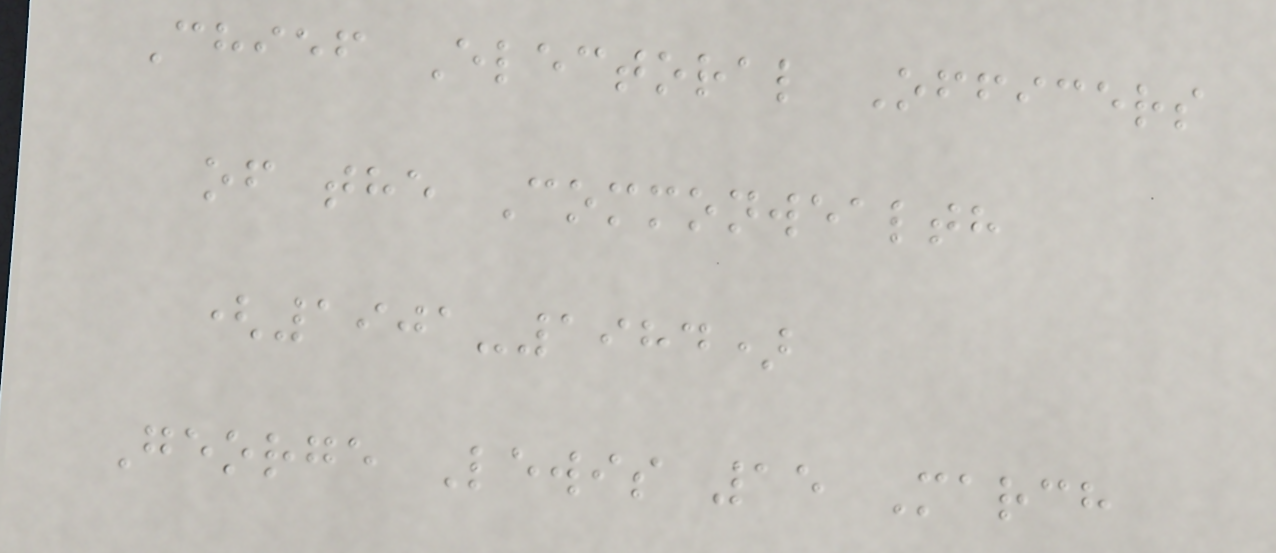Chief Electoral Officers
of the Commonwealth
(1901-1984)
George Lewis 15 March
